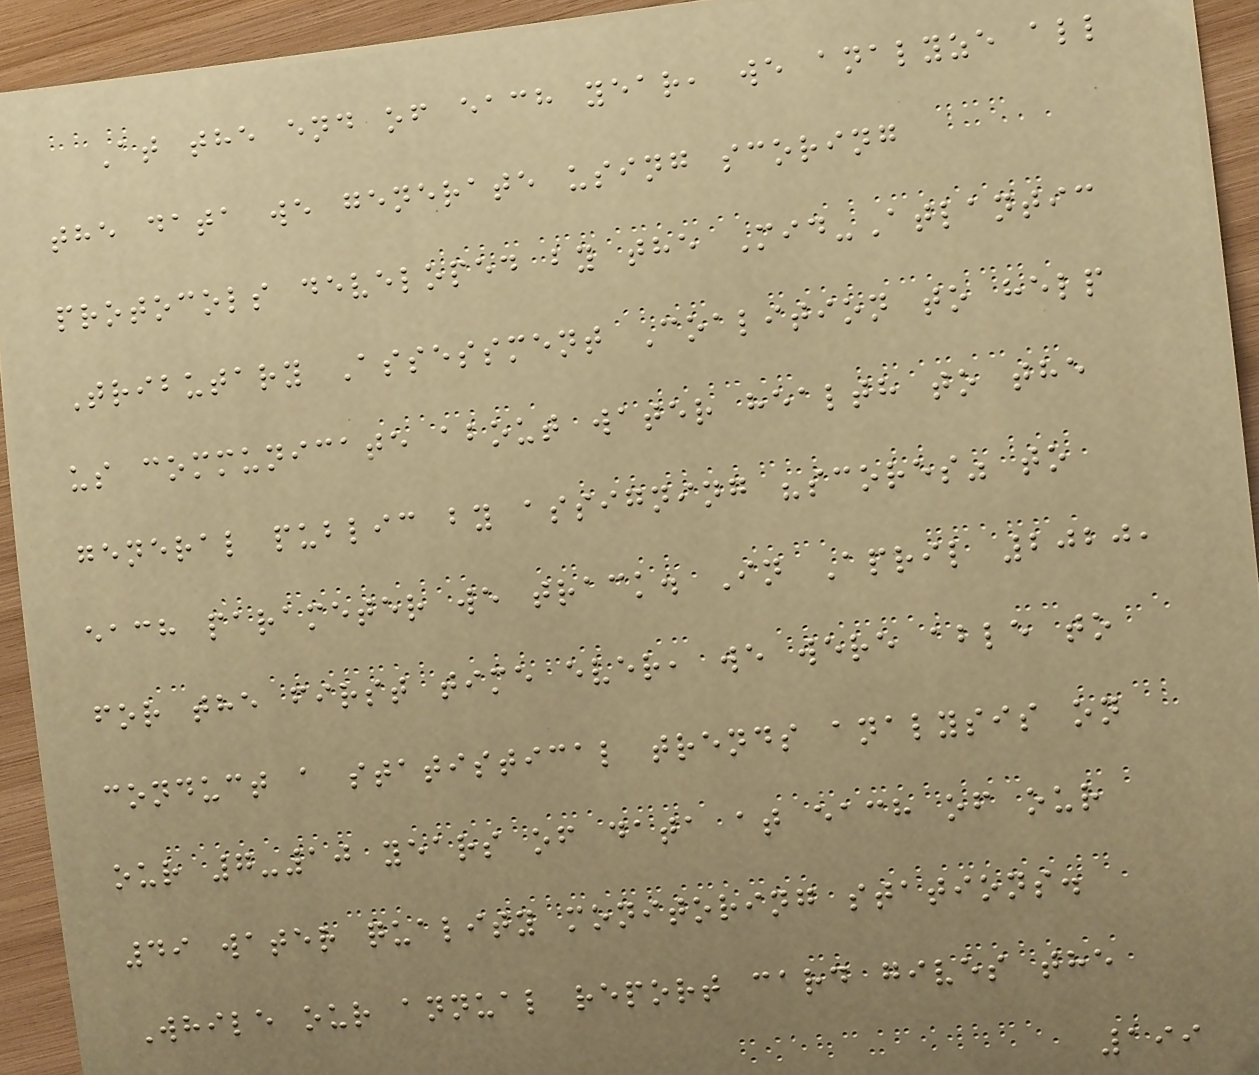At the end of each year, we analyze all
the data we generate using scoring
protocols developed by the Mid-Atlantic
Tributary Assessment Coalition to help
us communicate about water health to the
general public by assigning "scores" to
each parameter we track. In April 2020,
for the first time ever, we were able to
conduct a statistical trends analysis on
our 7-10 years of data at each of our
49 water quality monitoring stations.
While our annual report card gives the
199
